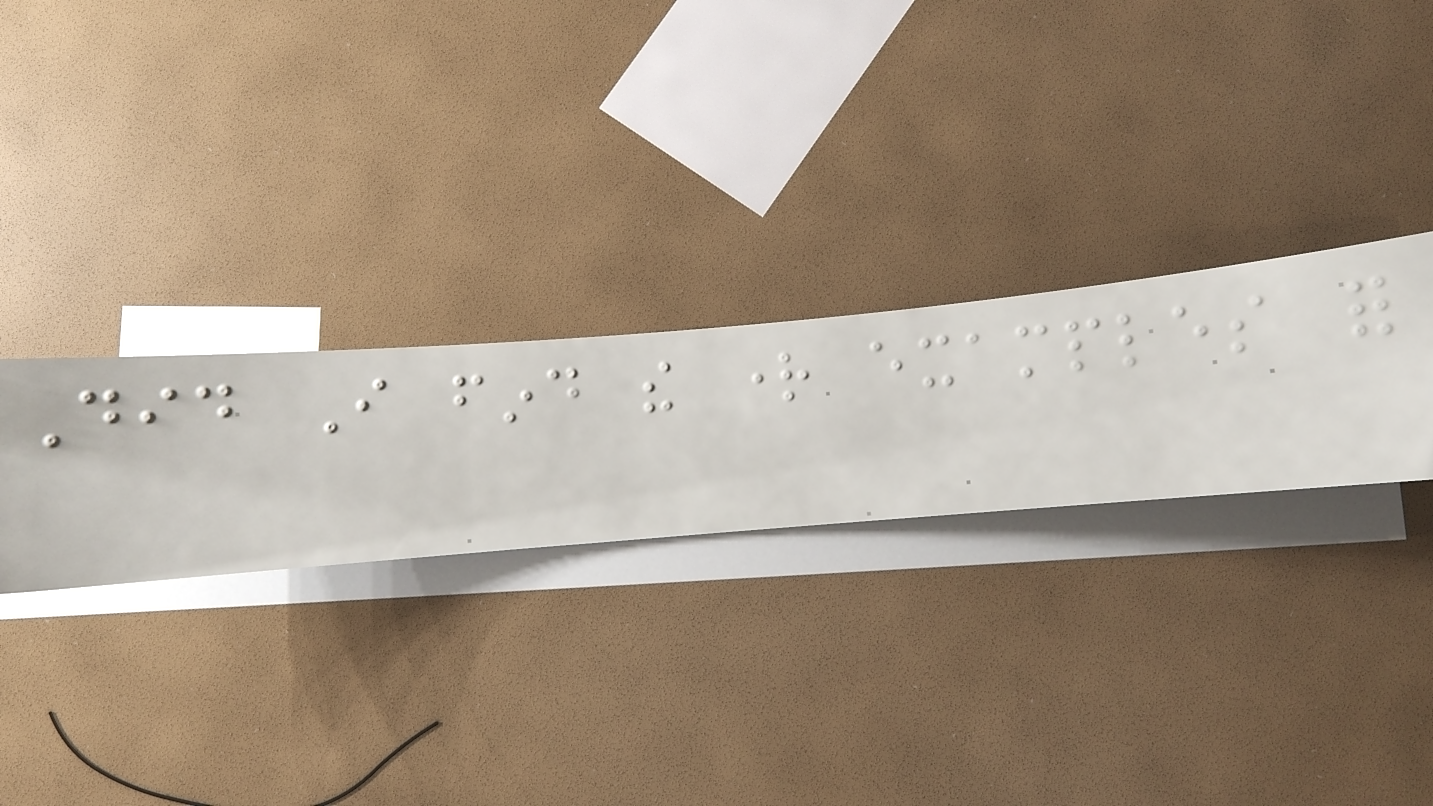Did I find the right examples for
